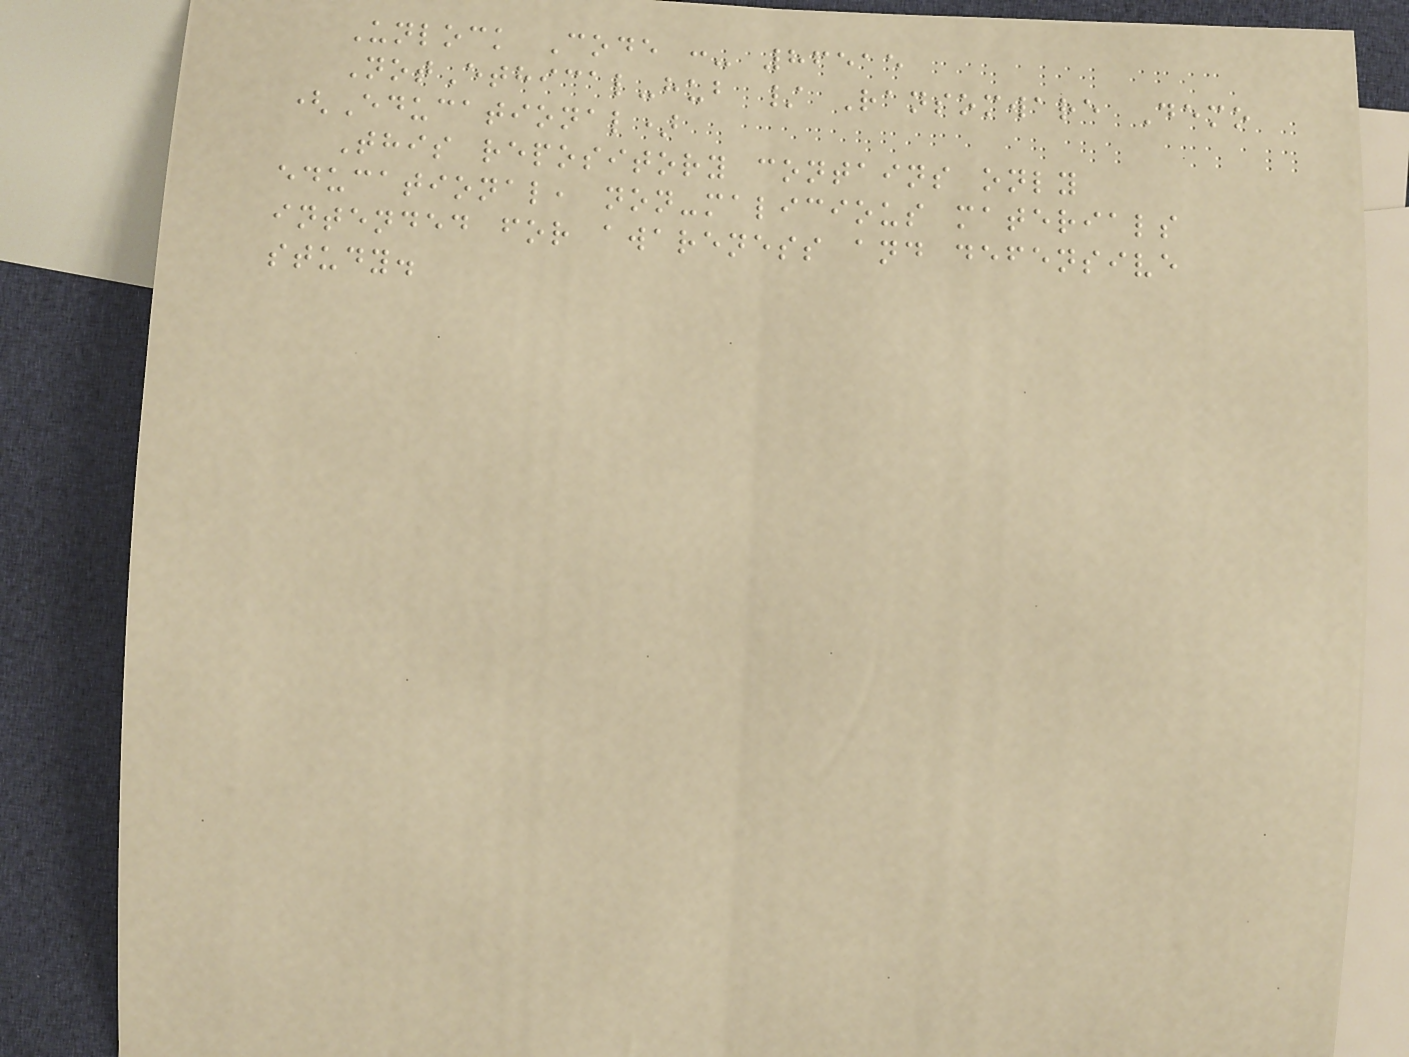Unlock Code :- 86515
NotEthical-hub / Ransomware Demo
(Educational)
This repository contains only
educational, non-malicious materials
intended for awareness and defensive
study.
